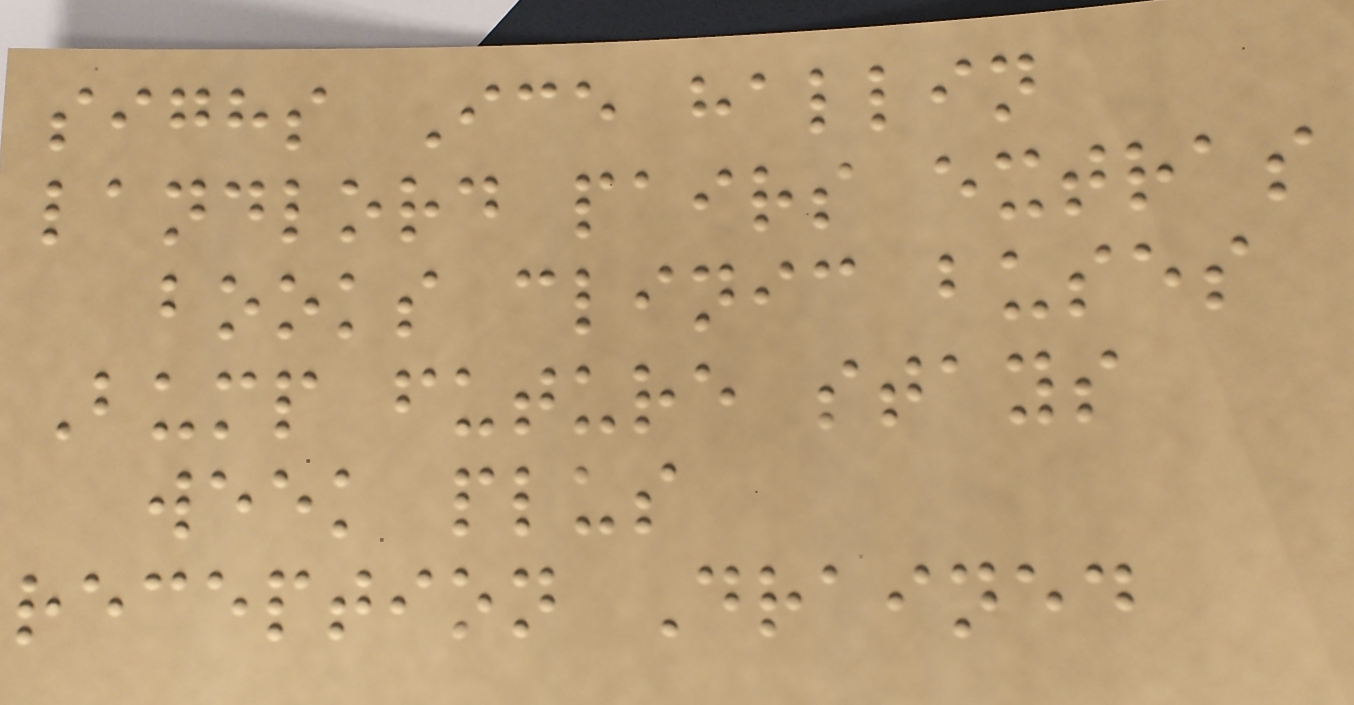sighs Ice hallin
landlord pairs extras
books clinic buses
Bump future stays
week plus
reception Drained
